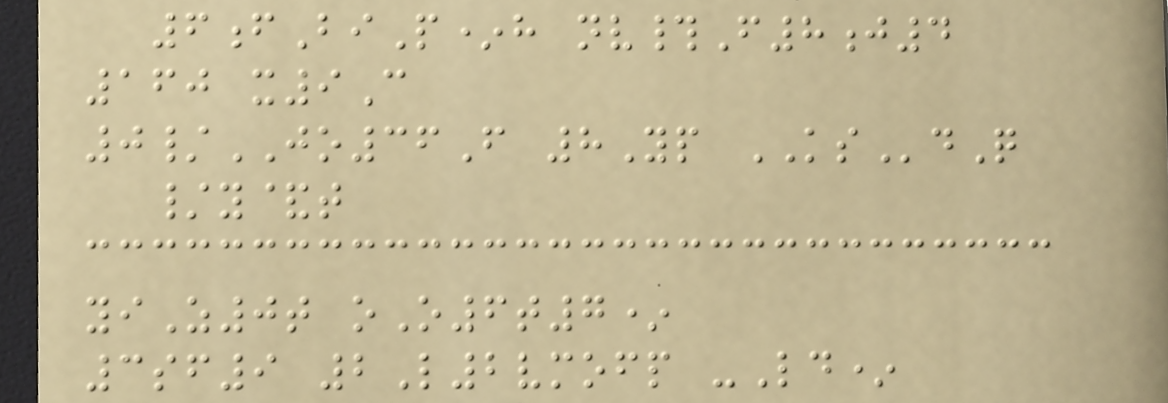6fBiP*h nv#F8j4
160 x9C
0/JO36F 8Yp KSdQ
/y&t
yiZ0t oO6t7*
3sf9 2L2vmofp -Ld*
